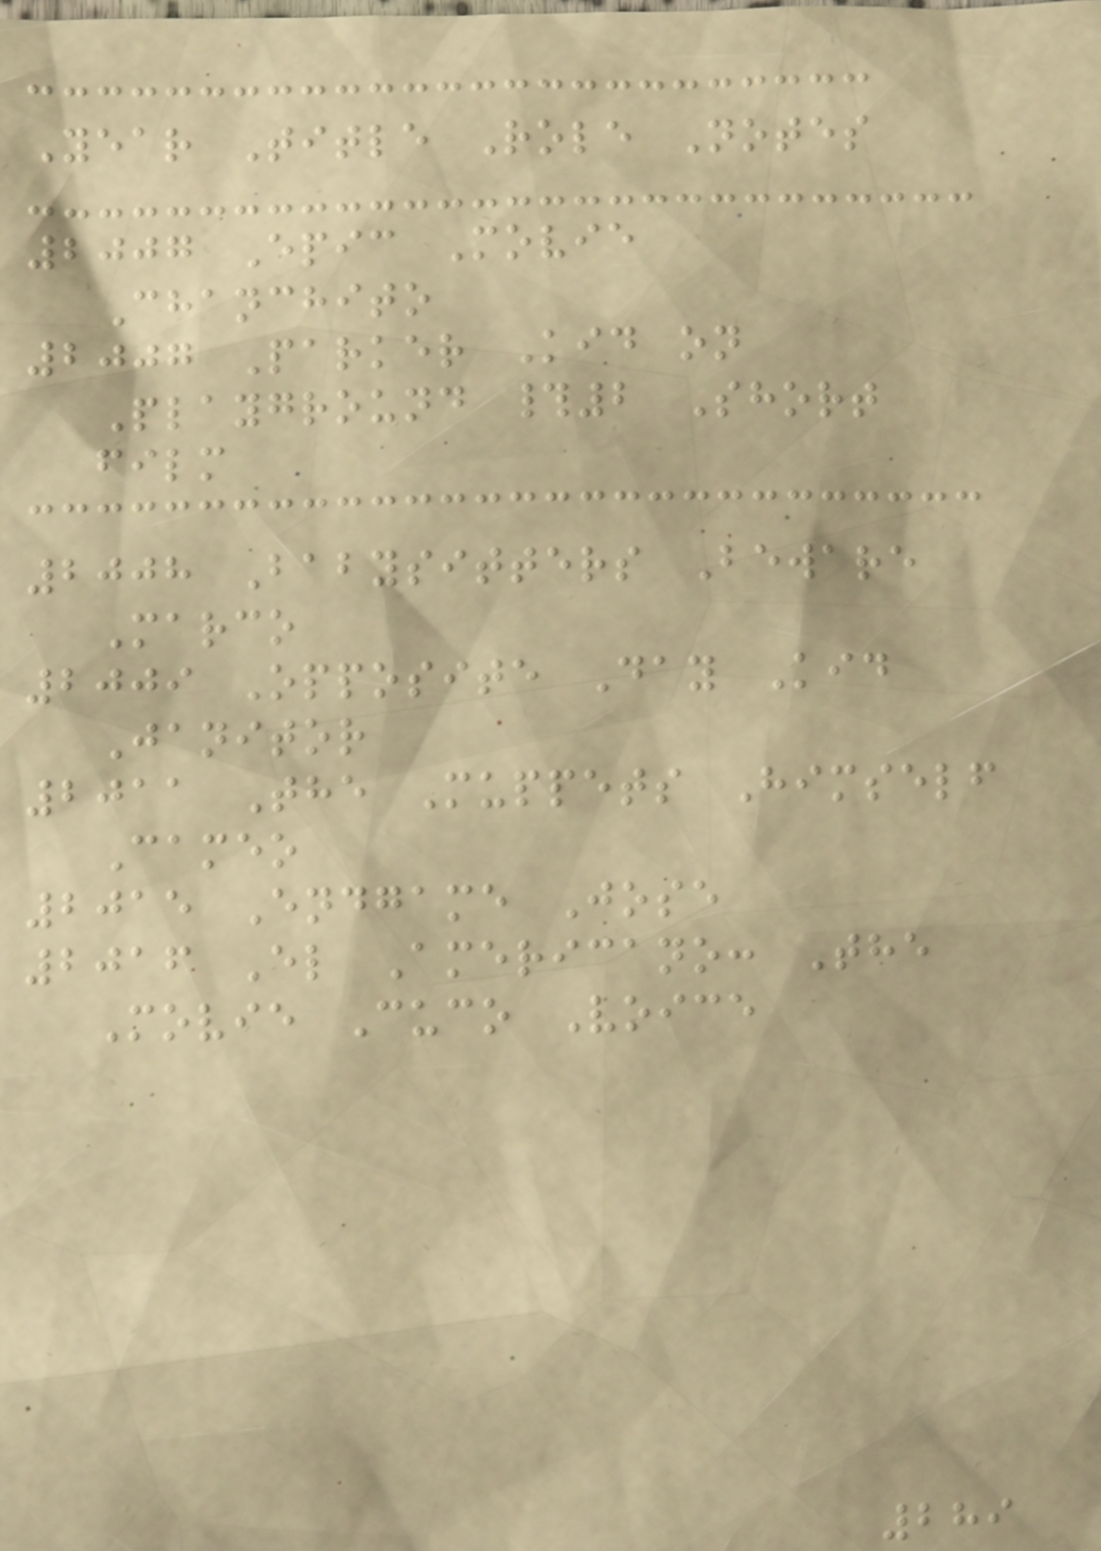Year Title Role Notes
2007 Epic Movie
Chanchito
2007 Parker Kid on
Playground #2 Short
film
2008 Babysitters Beware
Marco
2009 Opposite Day Kid
Janitor
2011 The Muppets Himself
Cameo
2015 Endgame Jose
2016 El Americano: The
Movie Cuco Voice
289
